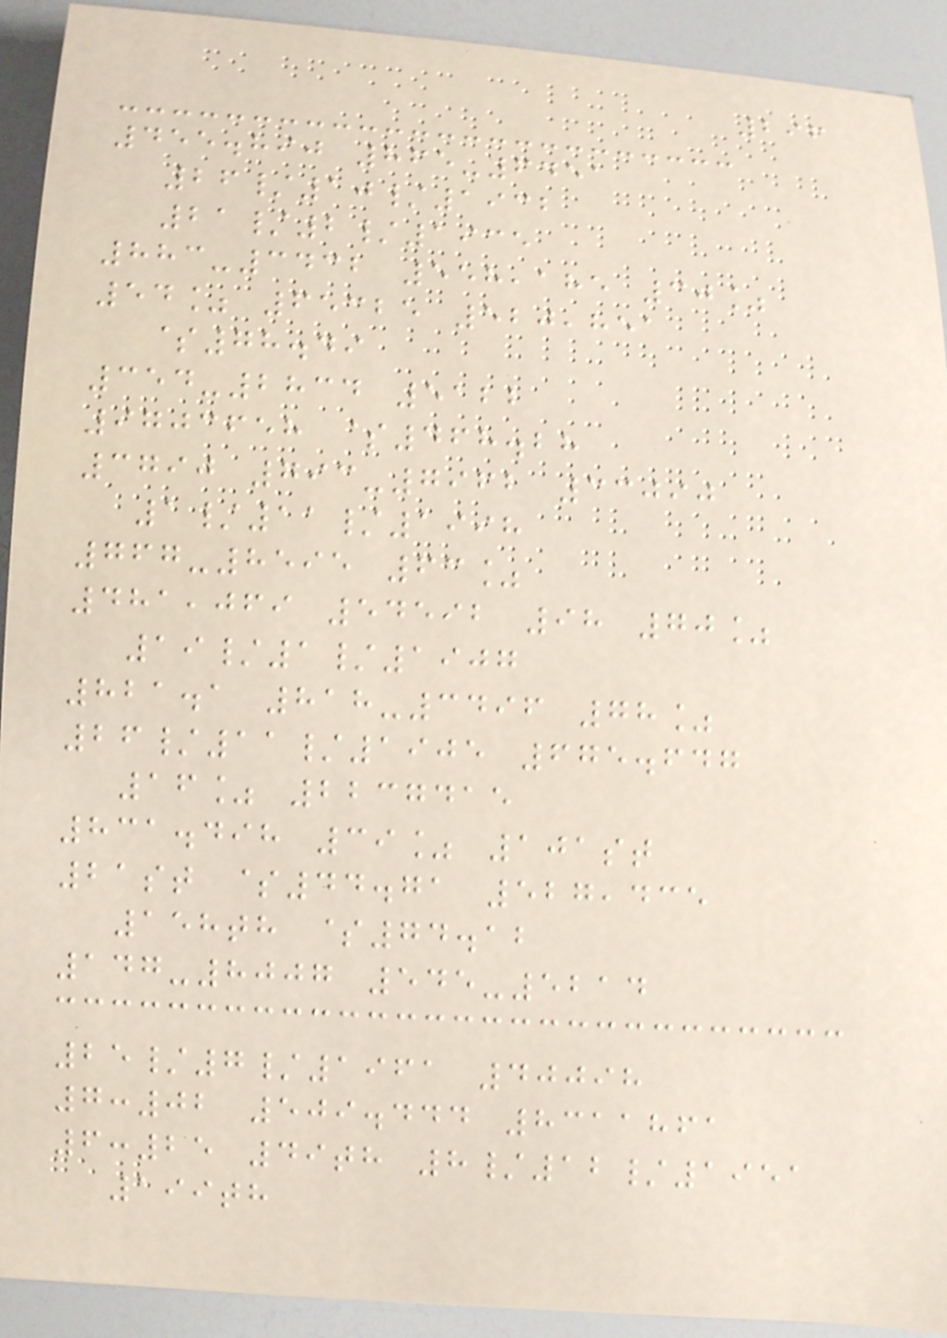296
455.890 865-6451
26/10/1932
21/2/1935
883-3432 558,185 30%
54% 65325 520,851
$78.49
354-2834 5122
9703658 $468.28
3790 793-7962 33090
1/11/1998
767-8595 63%
481,069 54592 98 70%
19/1/1907
821.1 818-3496 78%
26/11/1905 675.647
16% 2237415
831.498 39% 101st
21st $44.71 527,435
158th $74.12
147-8007 545-5214
25/7/1961 40098
7:02 509.444 8311861
6:25 49th 8/12/1951
199th
